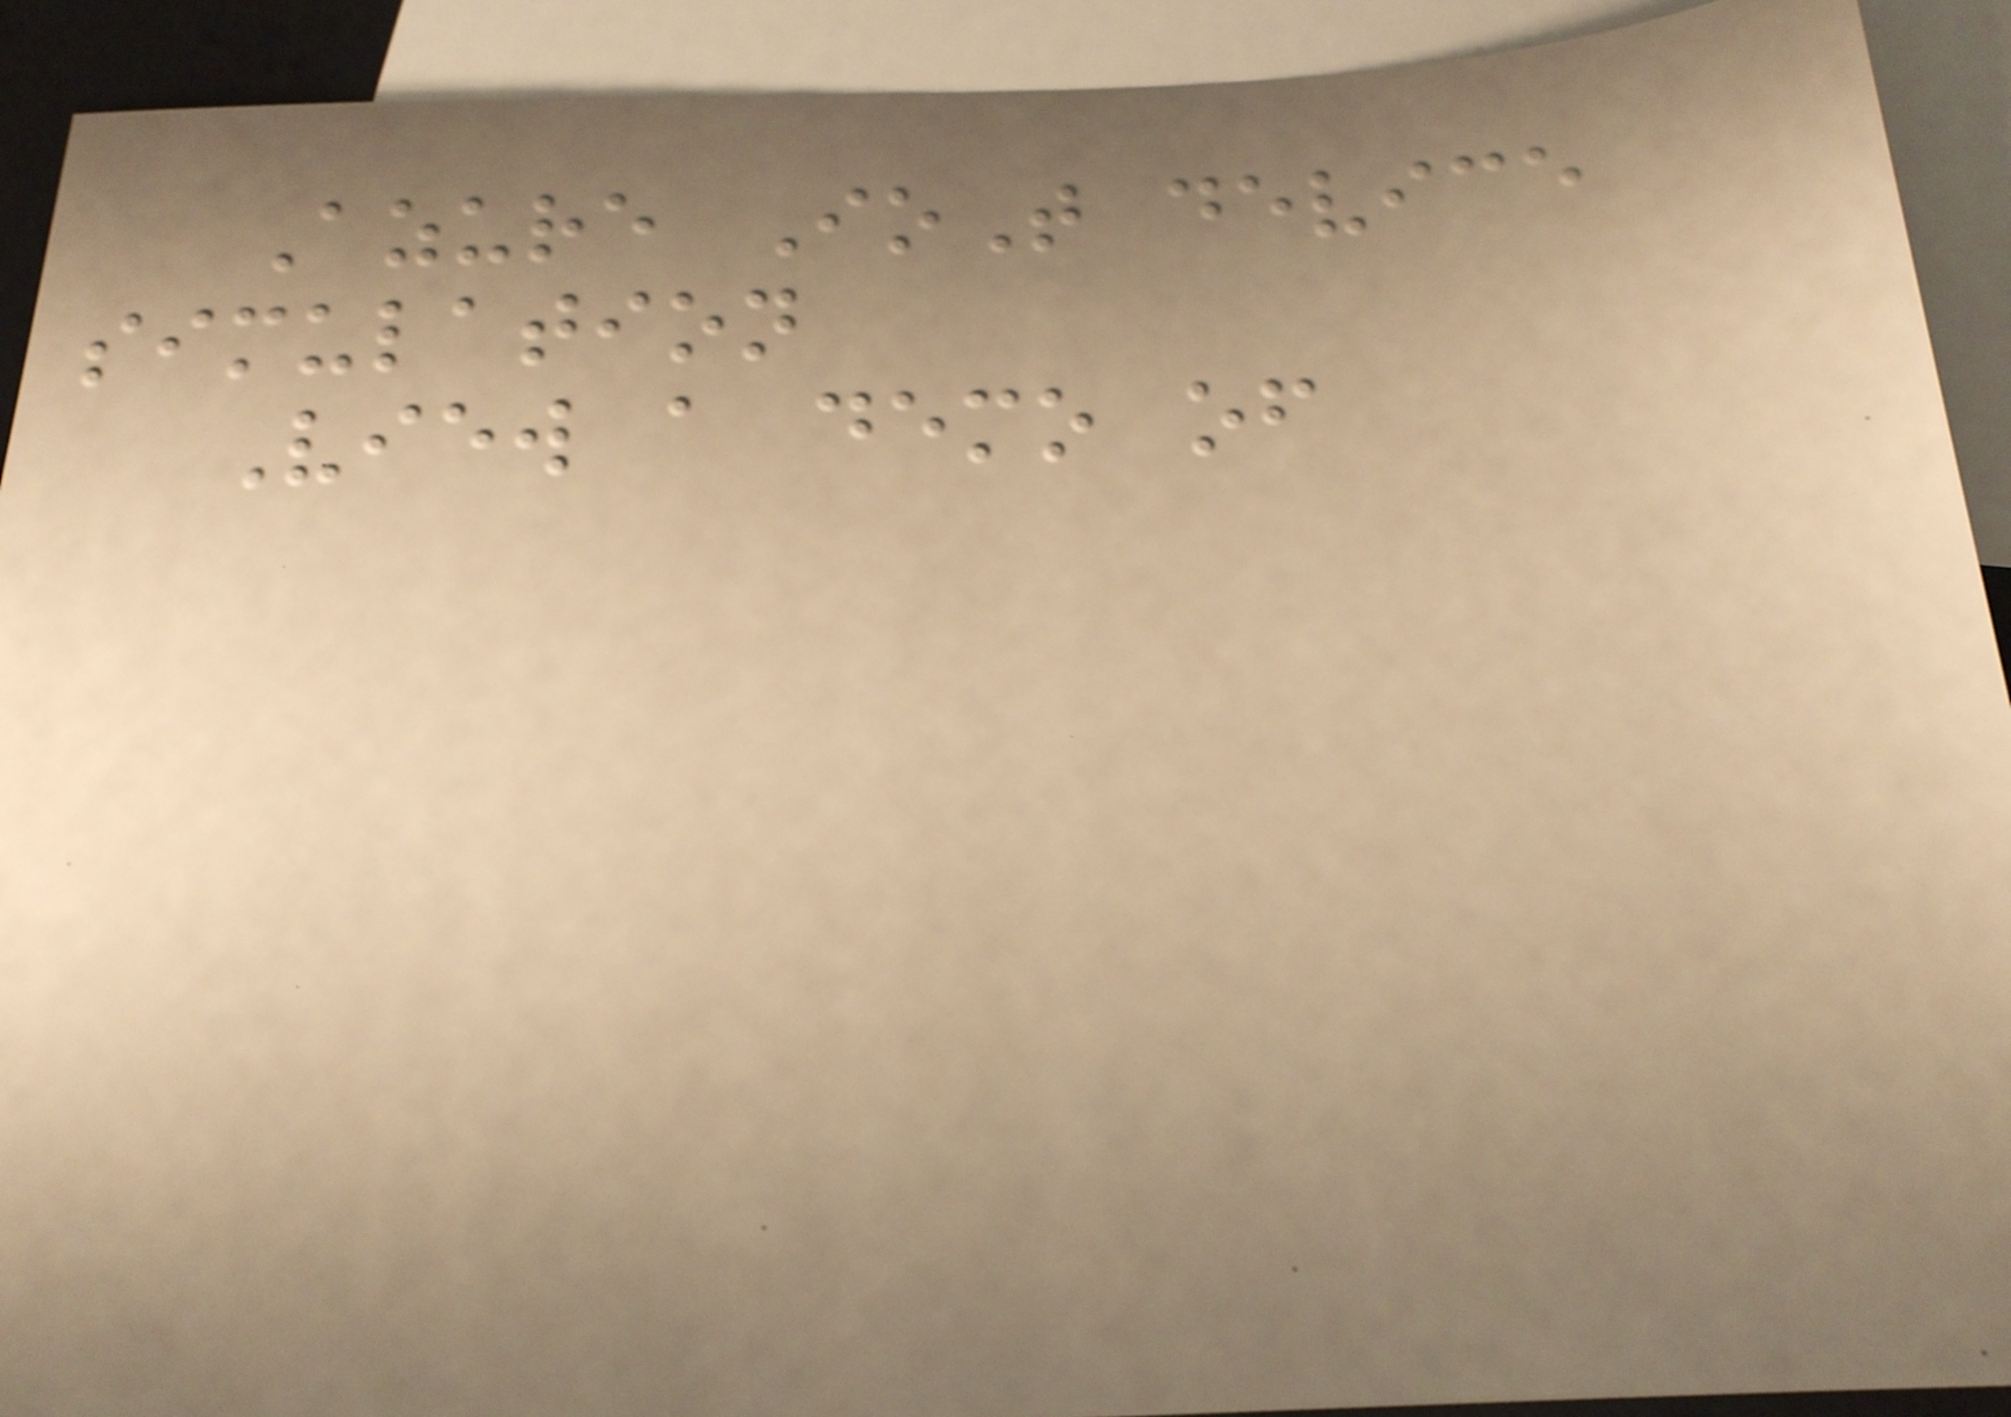Azure IoT device
simulation
View a demo of
